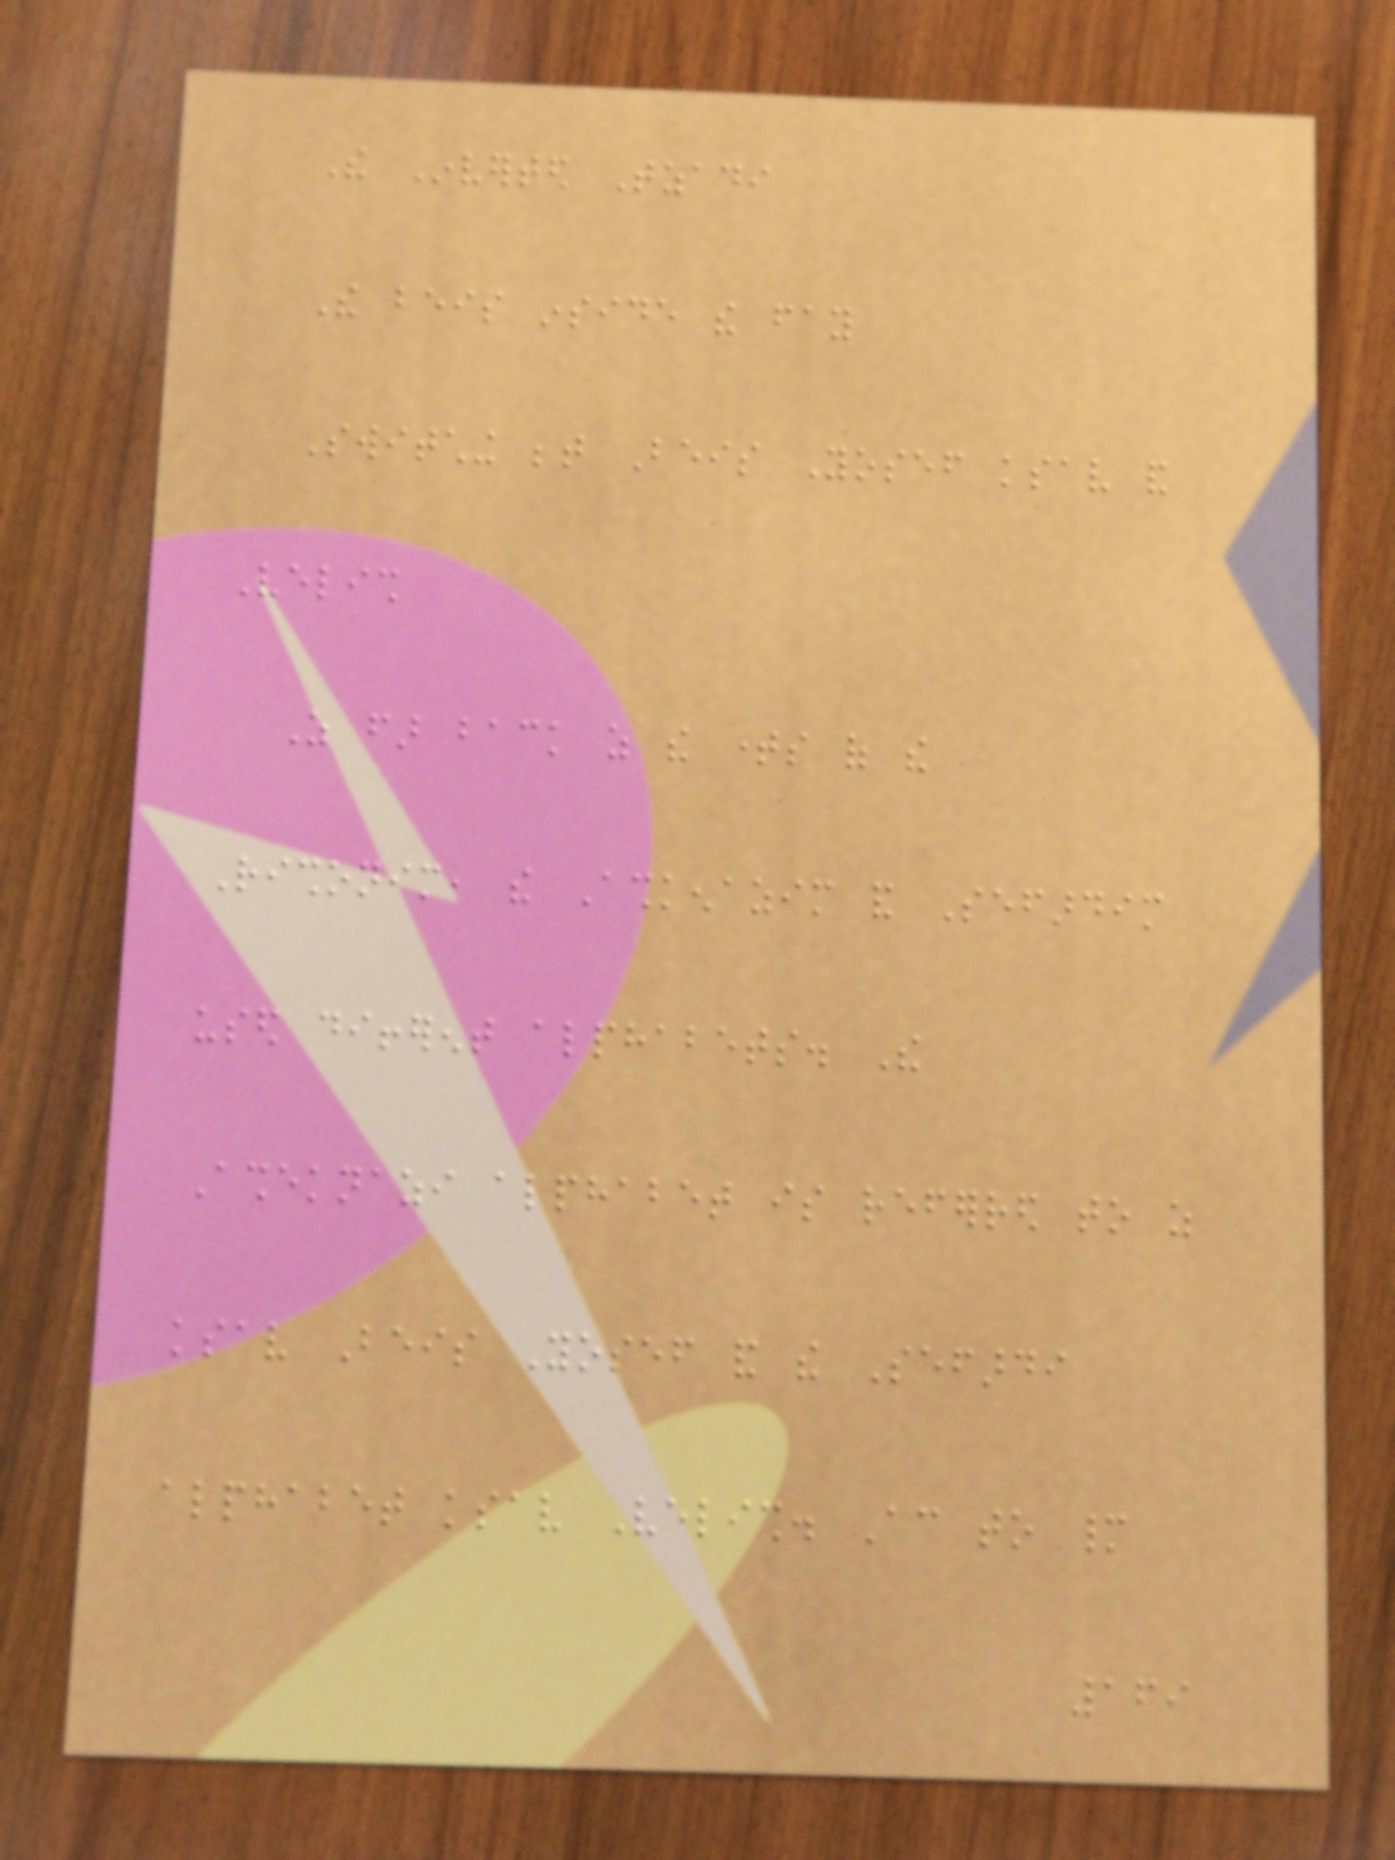The Inverted Tzadi
The beis inside the fay
Switching between Beis Yosef ksav and
Velish
As far back as the times of the
Rishonim, the Ashkenazim and Sefardim
used different alphabets. The
Asheknazi alphabet is referred to as
ksav Beis Yosef and the Sefardi
alphabet ksav Velish. According to many
169
